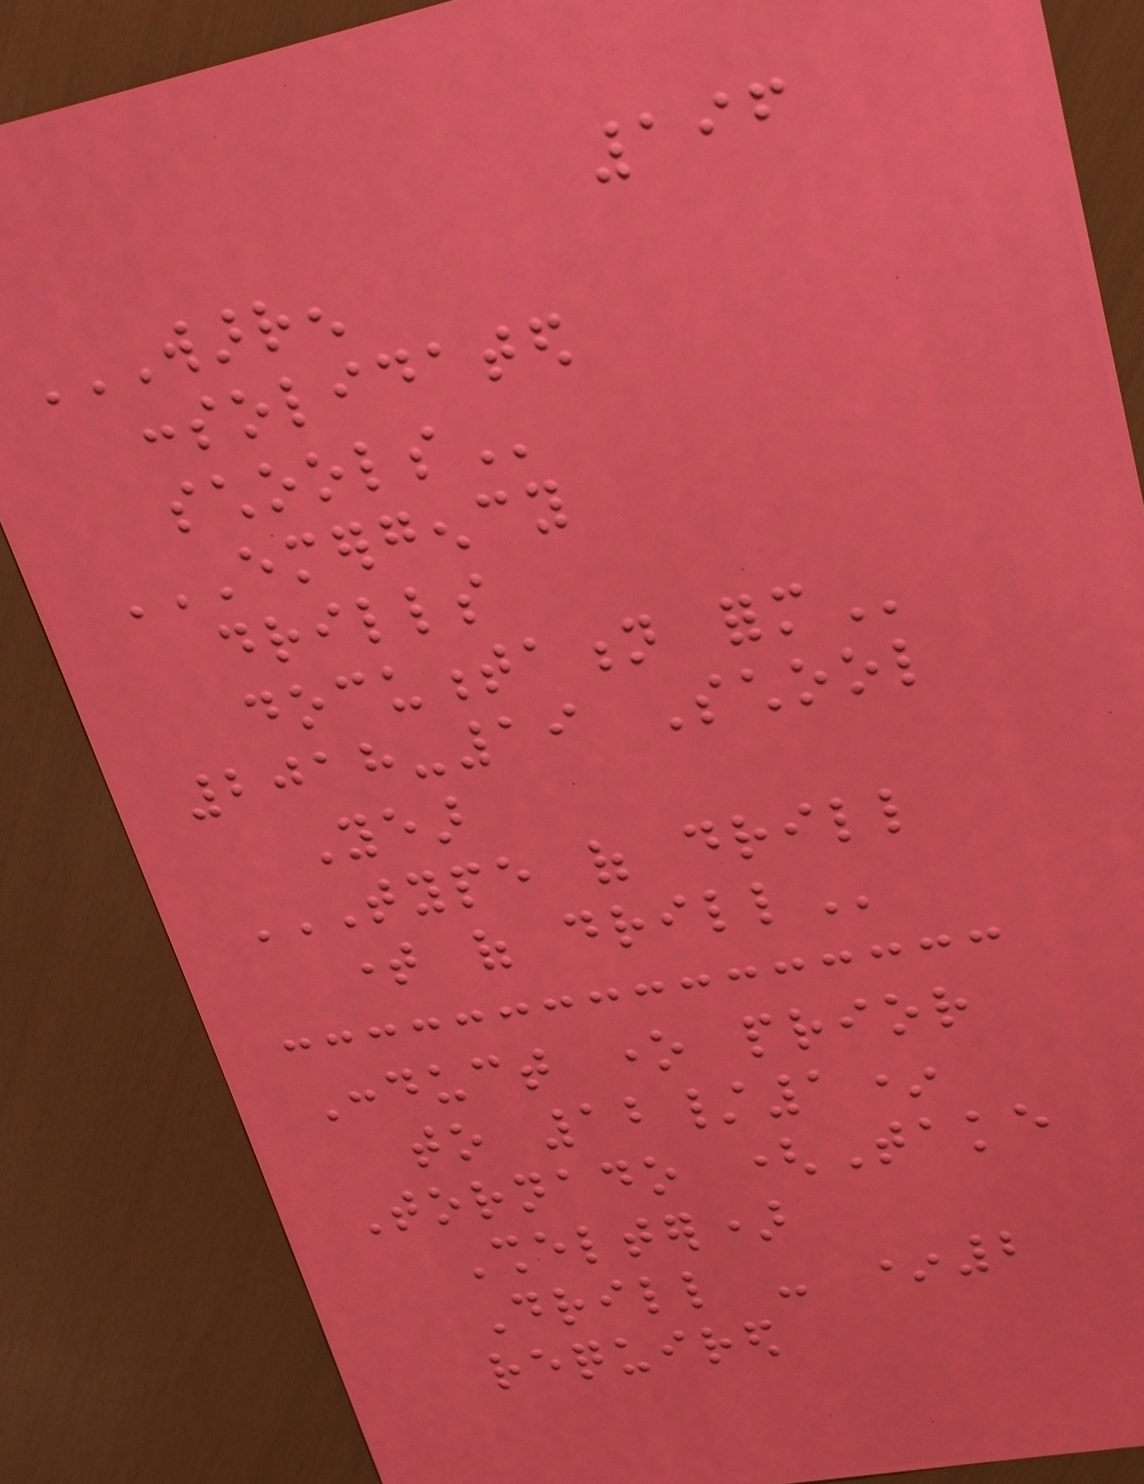196
WARREN
CONSOLIDATED
SCHOOLS
EMERGENCY
DRILLS
DOCUMENTATION FORM
2018-19 School
Year
TYPE OF DRILL
TIME OF DRILL
Conduct one prior
to 12/1*
Tornado (Take
Shelter)
Drill - *2
required
